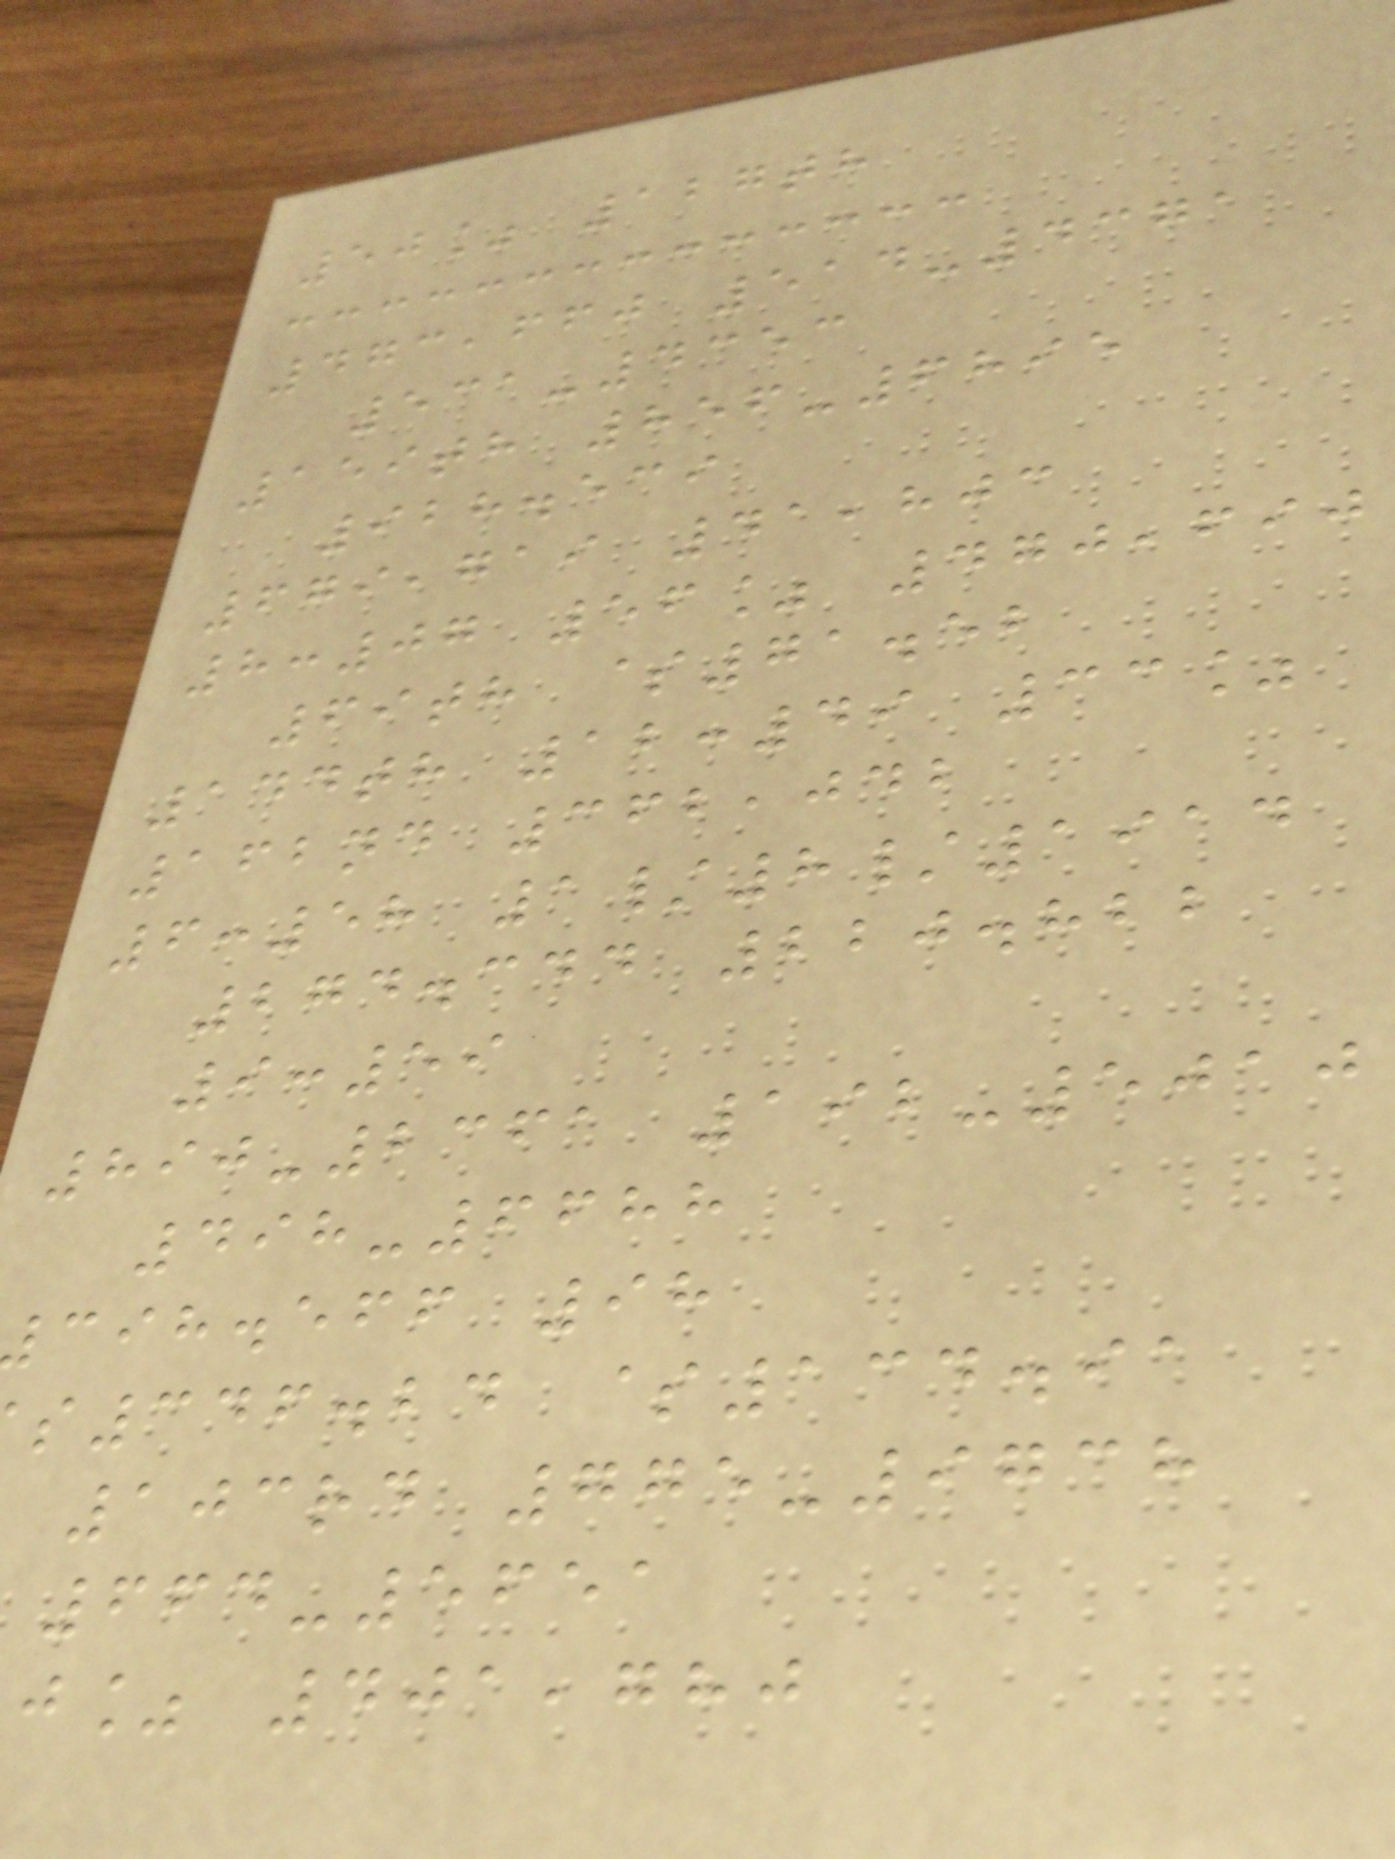50% 127th
473,660 514-4371
531-4353
159th 856-6895
928.539
679,719 41,803
8:07 56% 470,690
69th $71.52
144th 12:49 33%
162nd 362,042
6:58 1/8/1914
274.344 220.822
9:59
890-2361 192-5010
498-6688
cih.eff 98
346.24 $134.91
103rd 775-9738
664-5651
j% 401,780
